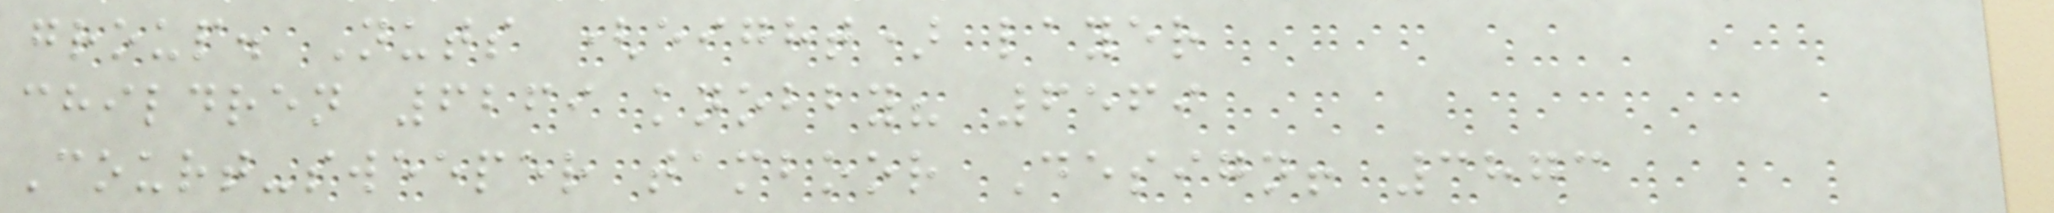group. Nuts (eight) layer
children 6269 knobby? 6569
Court-sweeper tamboor Design! 3873
